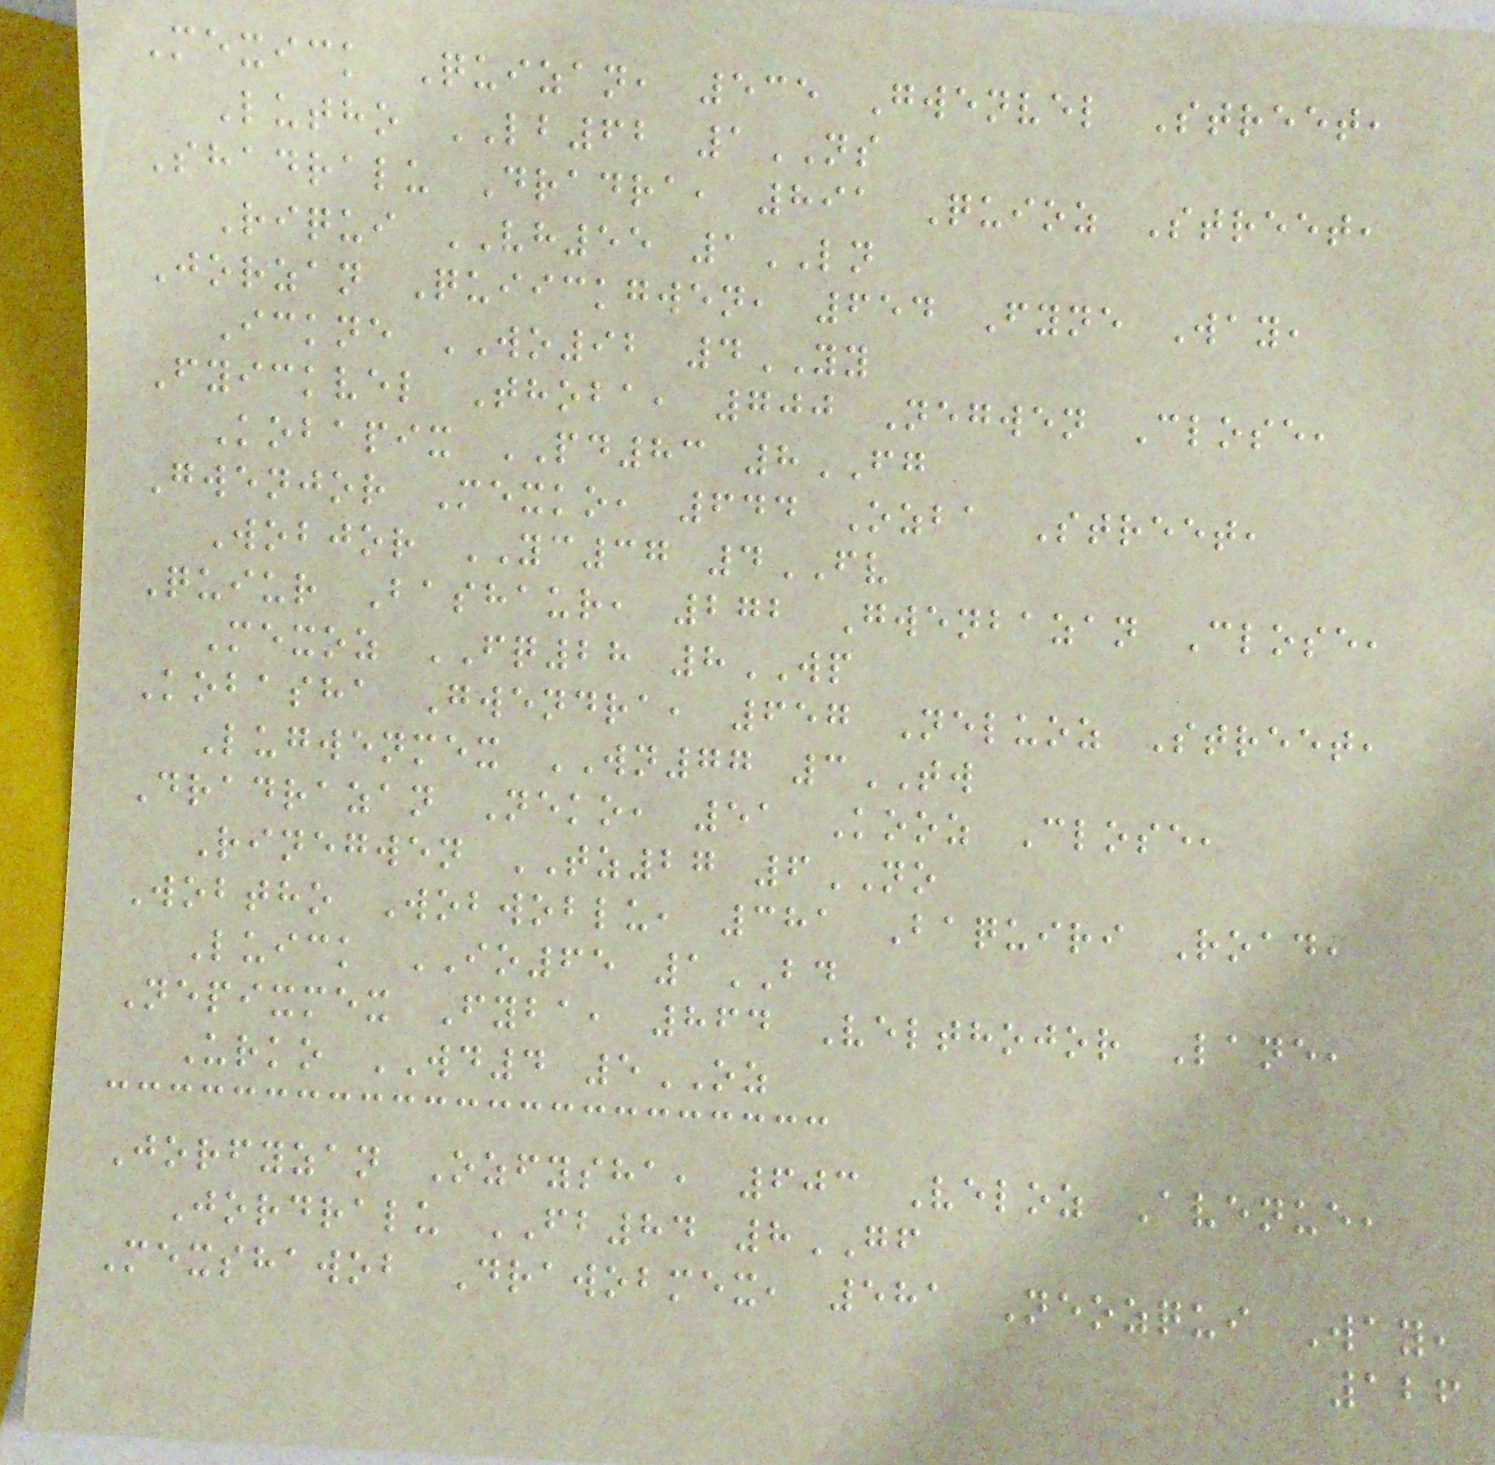Mexick Quizan, 535 Gwenvel Street,
Lutho LB62 1NS
Shadralu Dradra, 891 Quioz Street,
Riqui VH55 1LN
Jorzan Quiickgwen, 654 Fyne Way,
Ickne WO92 4YY
Fyickvel Thoba, 700 Negwen Close,
Kobapix PD83 8FG
Gwenjor Mexko, 644 Ozba Street,
Wobjor YC37 4FV
Quiur Bashaur, 272 Gwenbazan Close,
Mexoz FQ28 8WP
Kobasha Gwendra, 657 Neluoz Street,
Lugwenmex WN77 3TW
Dradrazan Neko, 51 Kooz Close,
Rinegwen TZ27 6NO
Wobtho Wobwoblu, 381 Baquiri Road,
Luick IO65 1BD
Nepixmex Fyba, 864 Velthojor Lane,
Urko WD4 5OZ
Jorfyzan Ozfysha, 603 Veloz Avenue,
Jordralu FB84 8GF
Mexshawob Drawobmex, 581 Neozqui Way,
126
